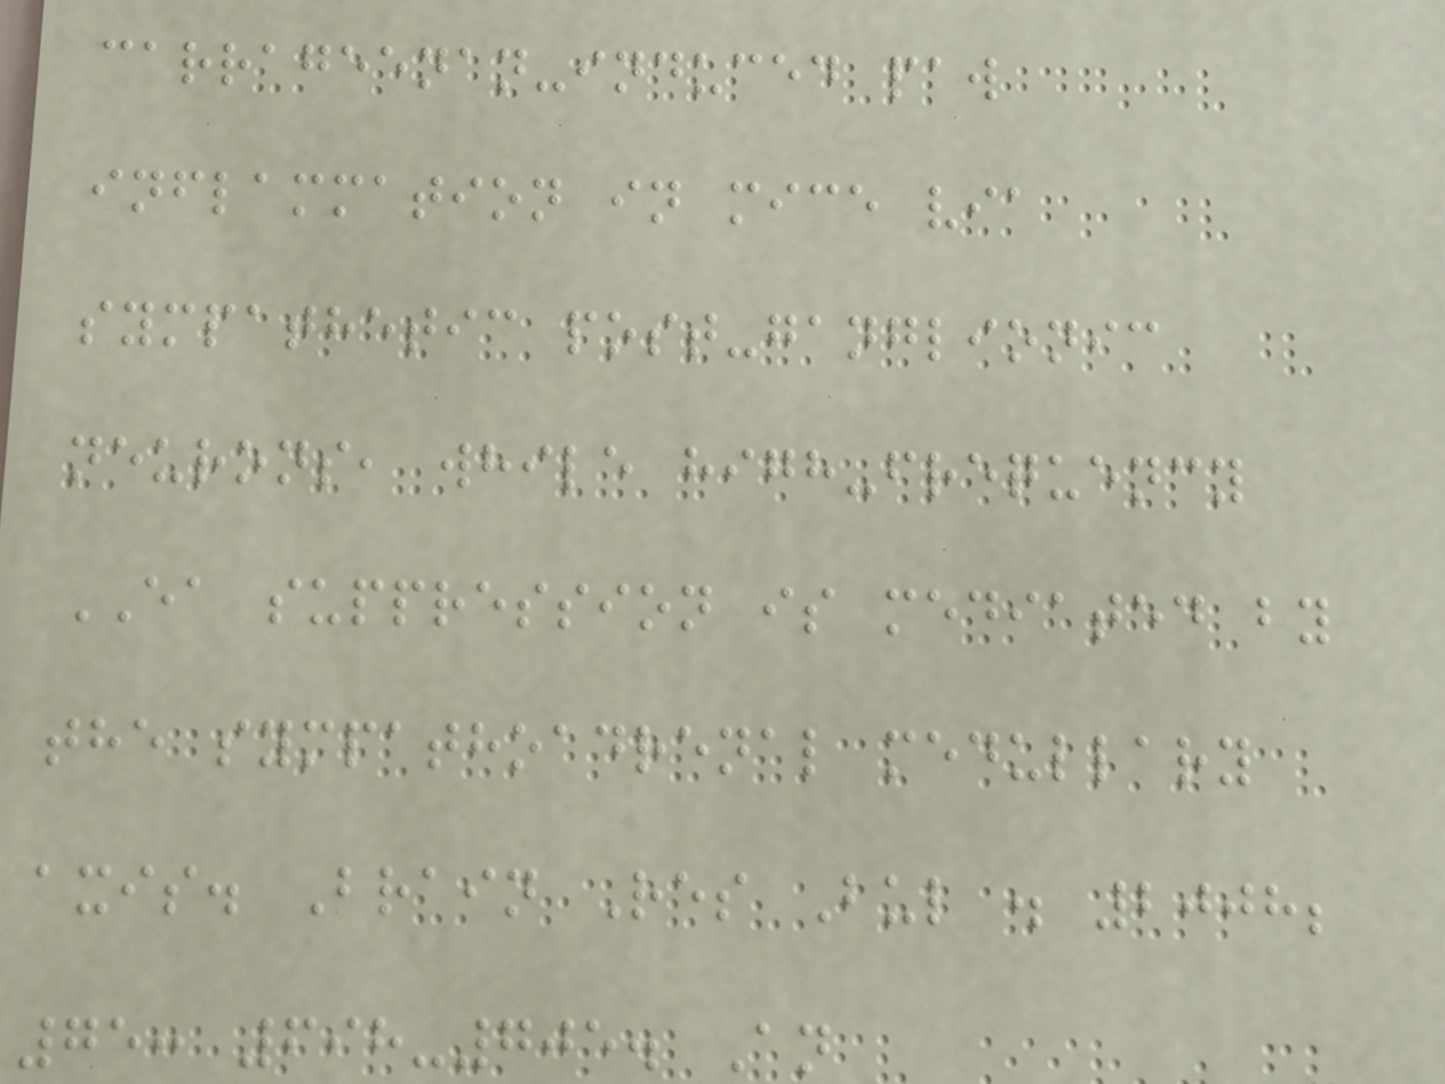carrageenan-induced paw
inflammation in mice via
sympathetic post-ganglionic
neurons, while high-frequency
EA suppression is mediated by
the sympathoadrenal medullary
axis. Brain Res Bul . 2008;
75: 698-705. An
